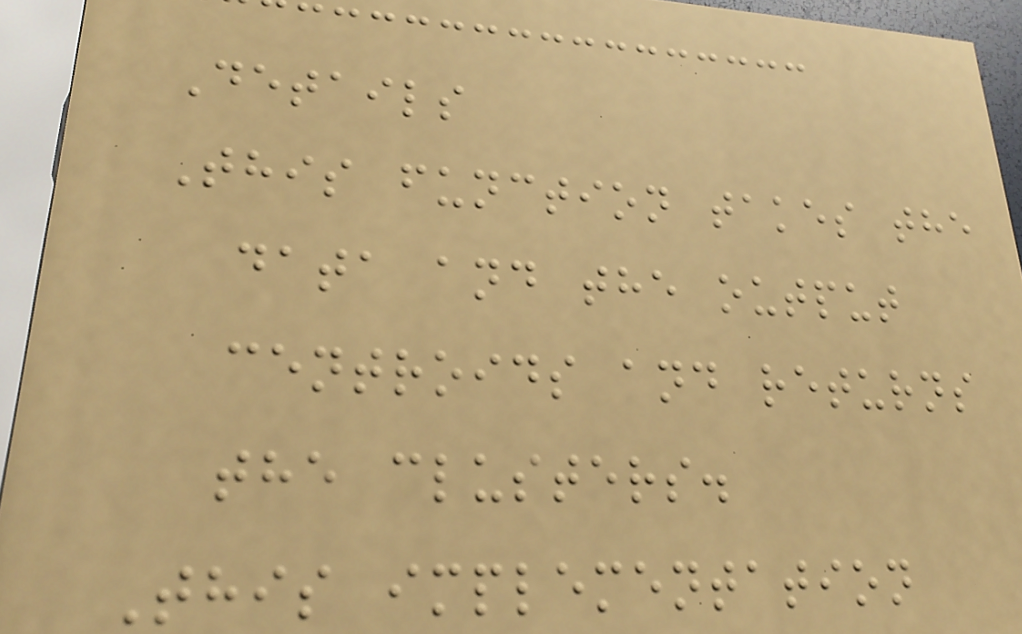Details
This function takes the
data and the output
centroids and returns
the clusters.
This implementation
